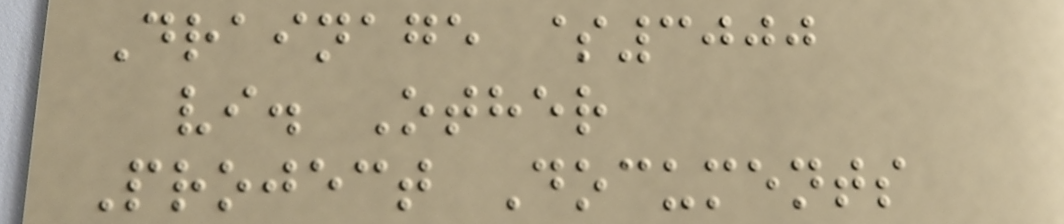Drainage $3000
vi. Other
Project Documents
